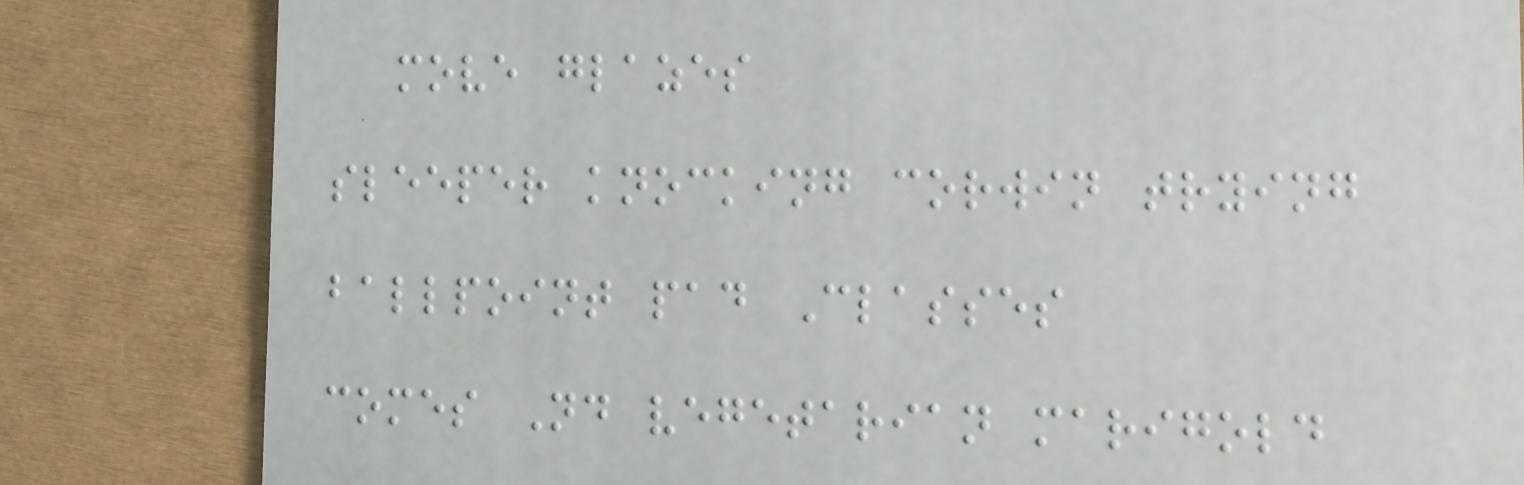move glazes
sleeper knocking corwin trying
ballpoint pad Classes
comes Nd vegetarian marigold
